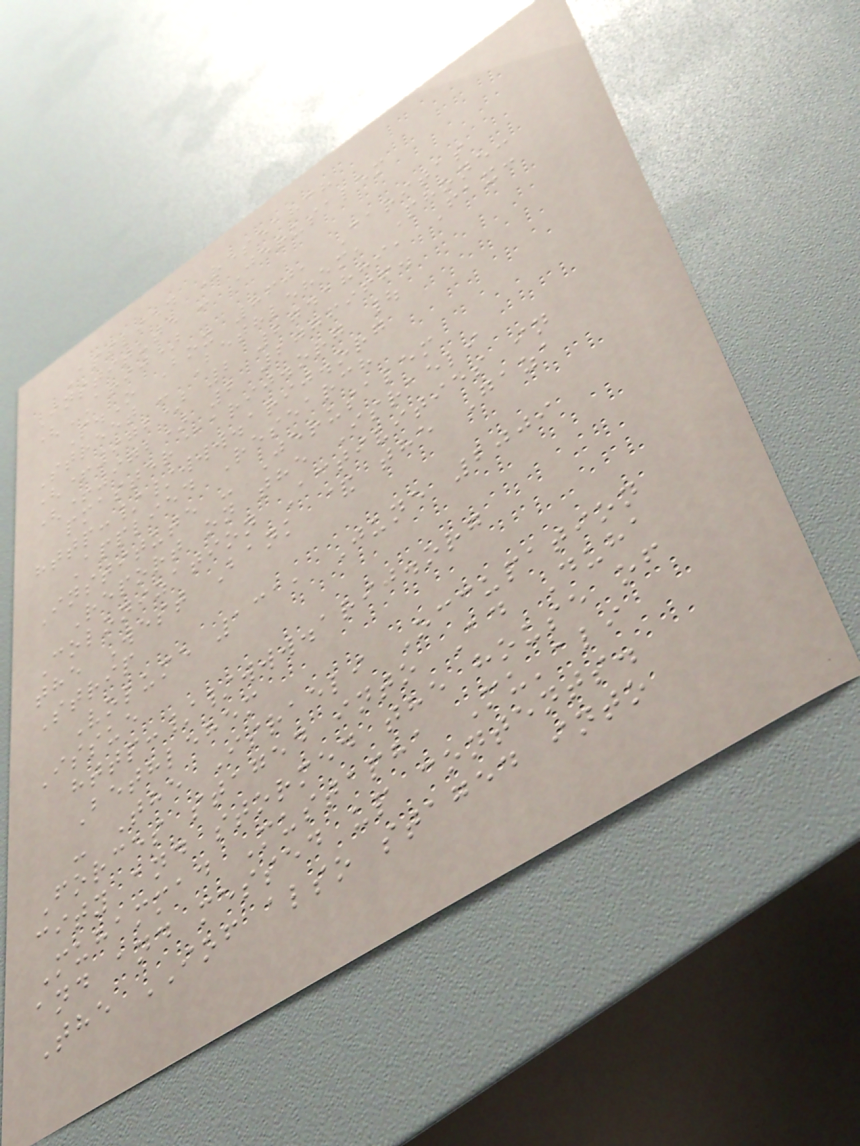Applied Research
Institute - Jerusalem
(ARIJ)
P.O Box 860, Caritas
Street - Bethlehem, Phone:
(+972) 2 2741889, Fax:
(+972) 2 2776966.
pmaster@arij.org |
http://www.arij.org
Applied Research
Institute - Jerusalem
Report on the Israeli
Colonization Activities in
the West Bank & the Gaza
Strip
Volume 131, June 2009
Issue
http://www.arij.org
Bethlehem
- The Israeli Occupation
Forces staged into Ad Duha
city and stormed the house of
Muhammad Mustapha Mu'ali
and and messed up contents.
The IOF also staged into
